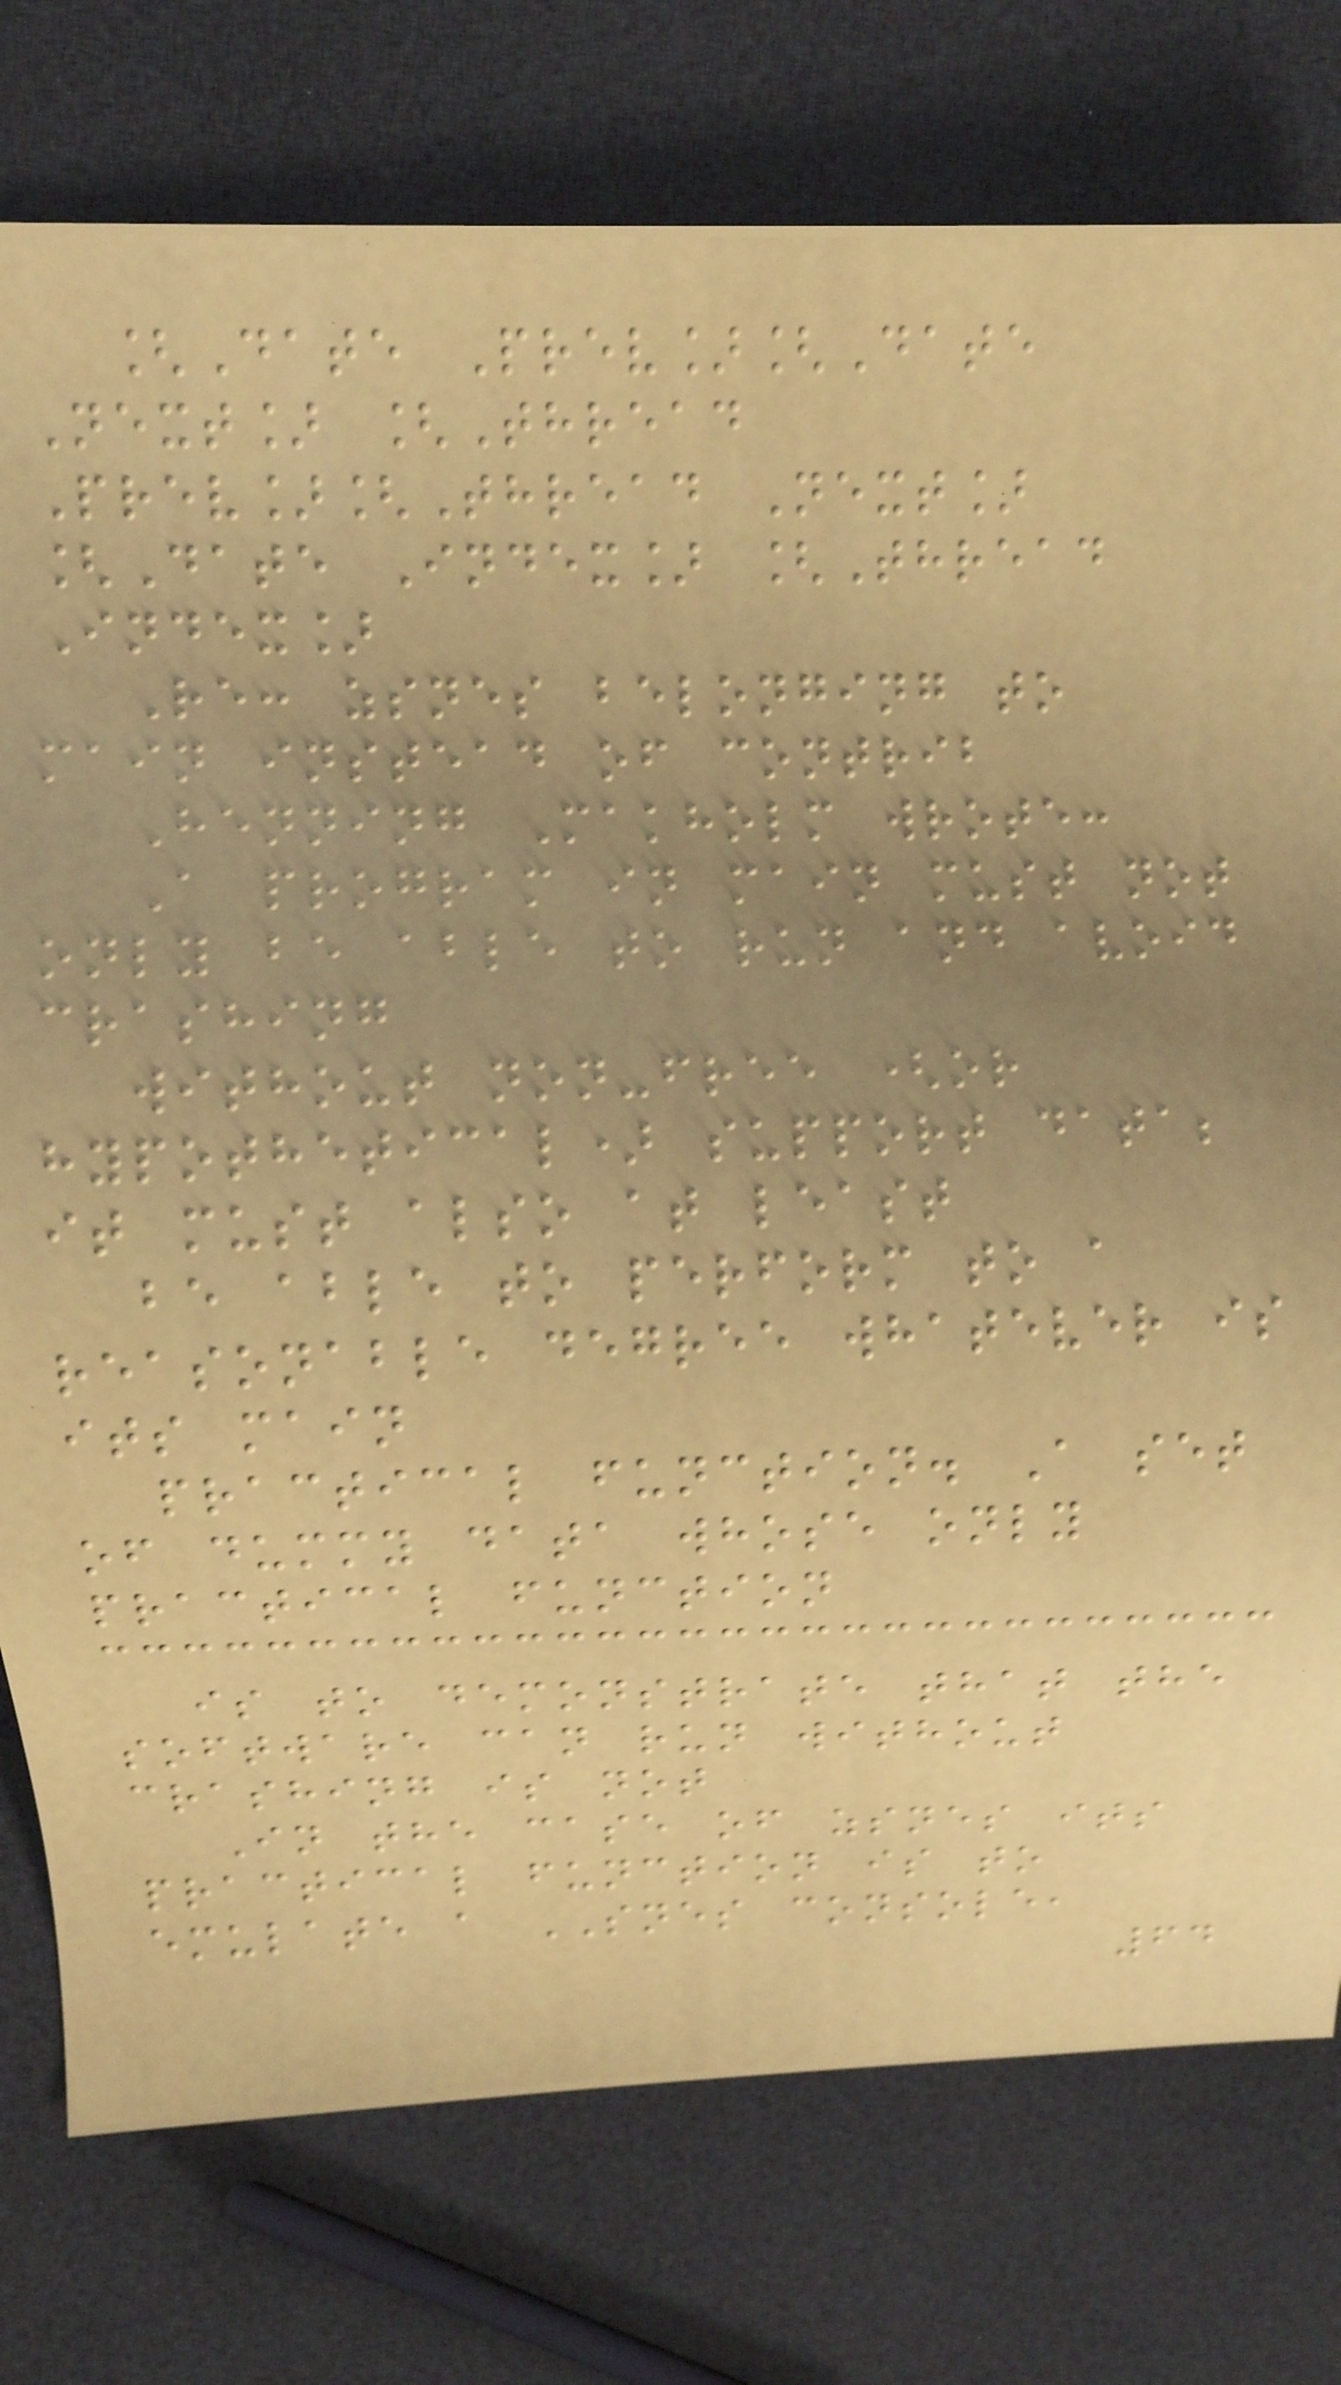[Date Prev][Date
Next] [Thread
Prev][Thread Next]
[Date Index] [Thread
Index]
Re: zsnes belonging to
main instead of contrib
Henning Makholm wrote:
A program in main must not
only be able to run and avoid
crashing
without non-free (or
hypothetical) support data;
it must also at least
be able to perform to a
reasonable degree whatever is
its main
practical function. A set
of dummy data whose only
practical function
is to demonstrate that the
software can run without
crashing is not
In the case of zsnes its
practical function is to
emulate a SNES console,
64
